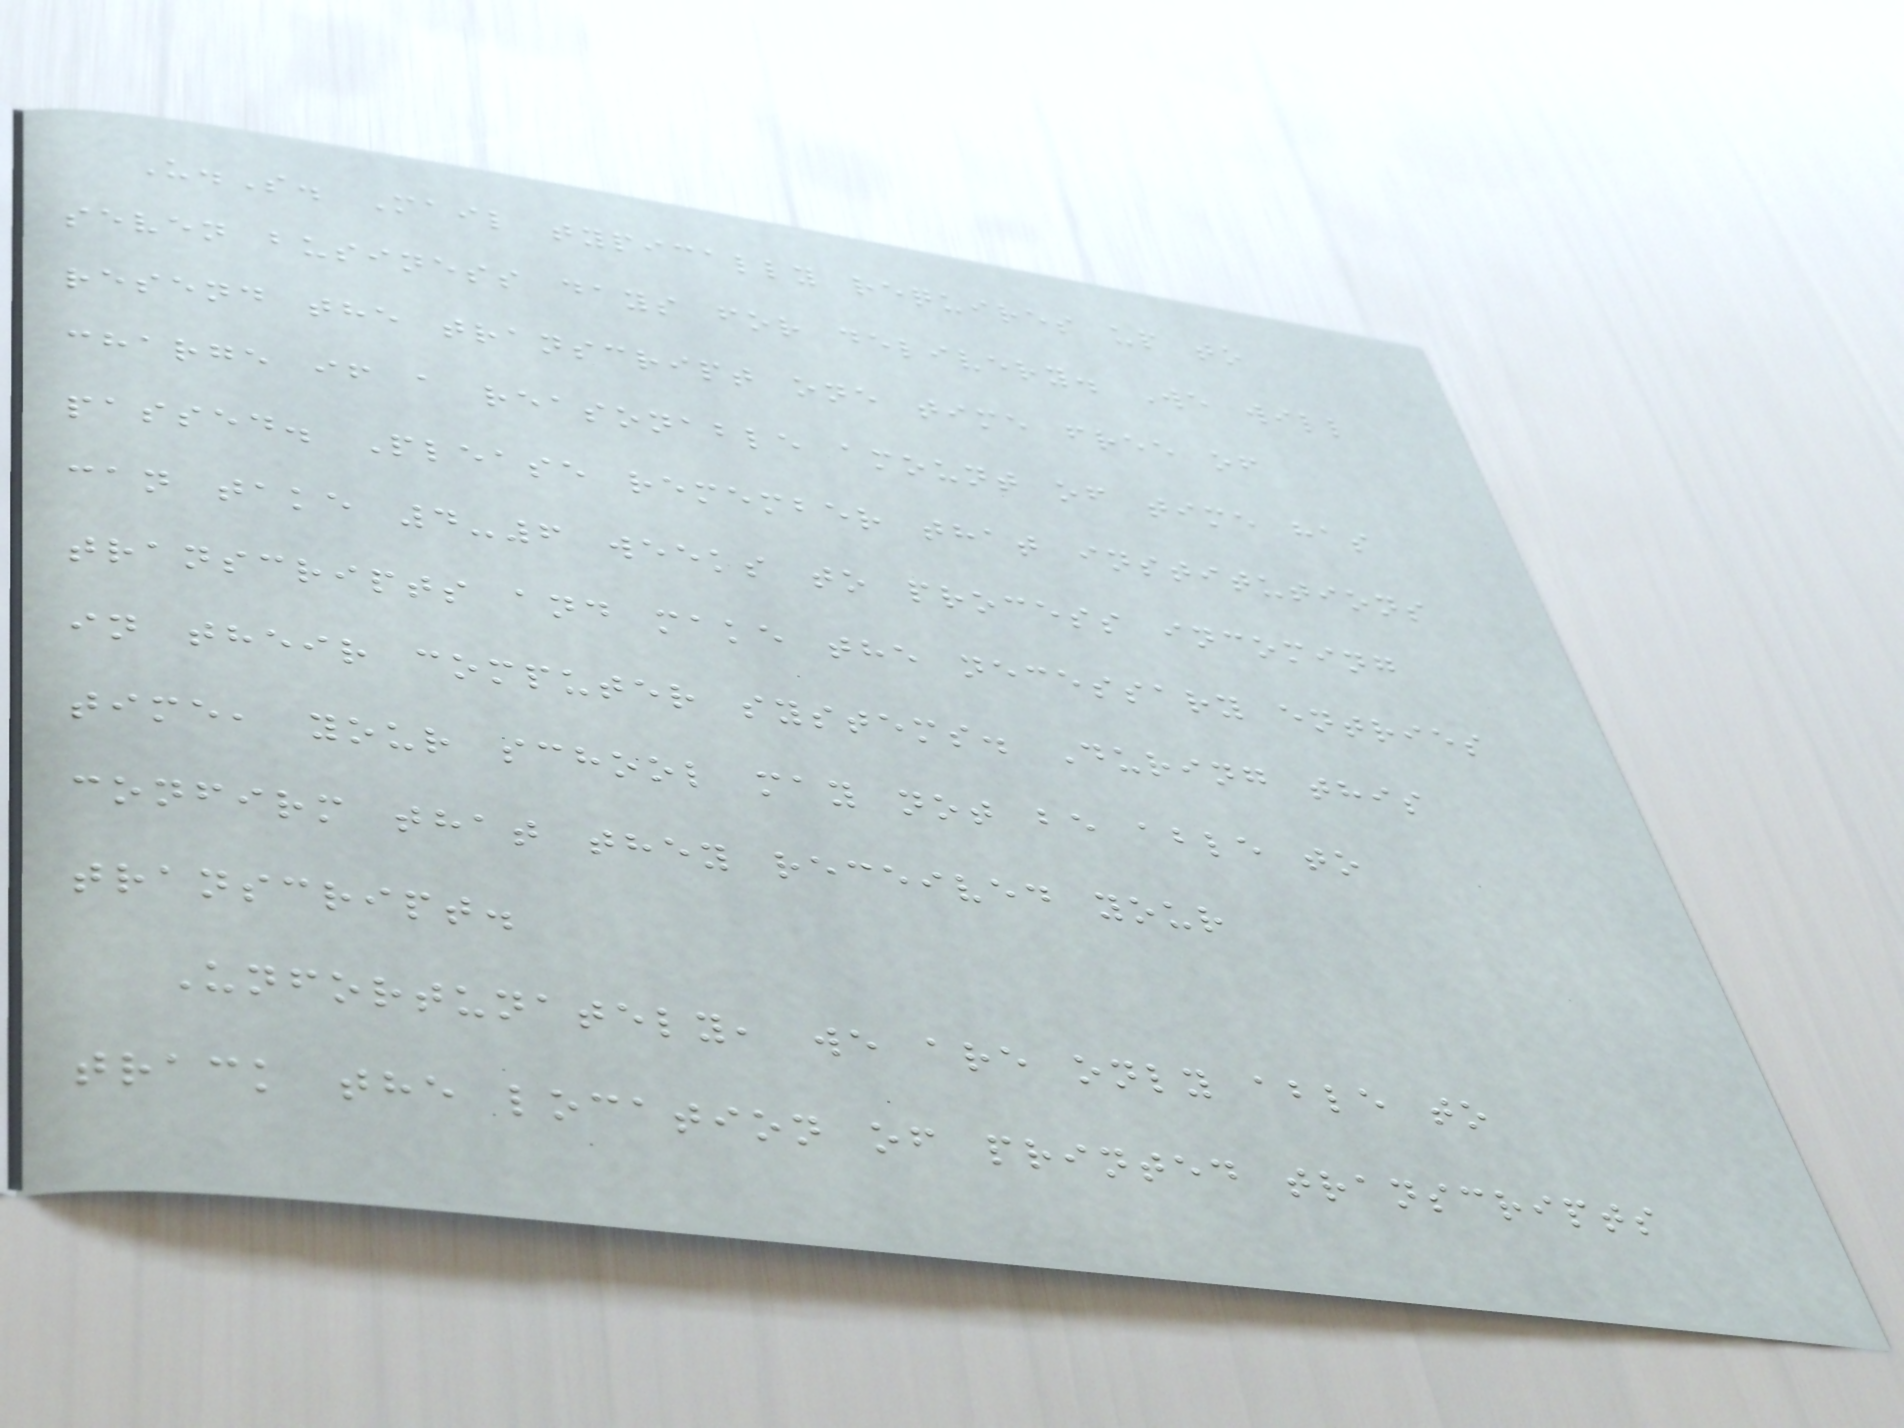U.S. Mail typically requires up to
seven business days for delivery. We will
resend the transcript one time free of
charge if a reasonable amount of time has
passed. Please remember that institutions
can take 4-6 weeks to process incoming
transcripts and make the necessary entries
in their computer systems. During this
time, your school may not be able to
confirm that they received your
transcript.
Unfortunately, we are only able to
track the location of printed transcripts
